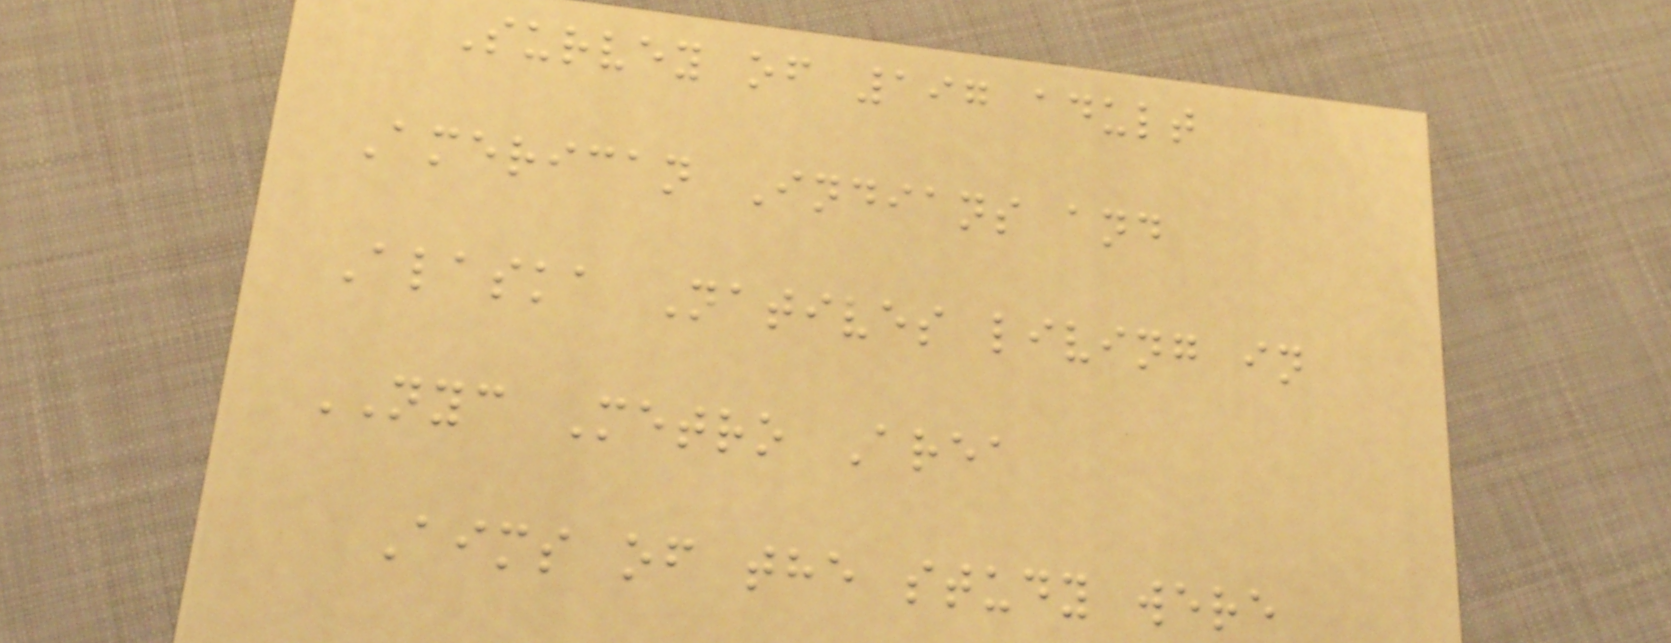Survey of 197 adult
American Indians and
Alaska Natives living in
NYC Metro Area
Aims of the study were
